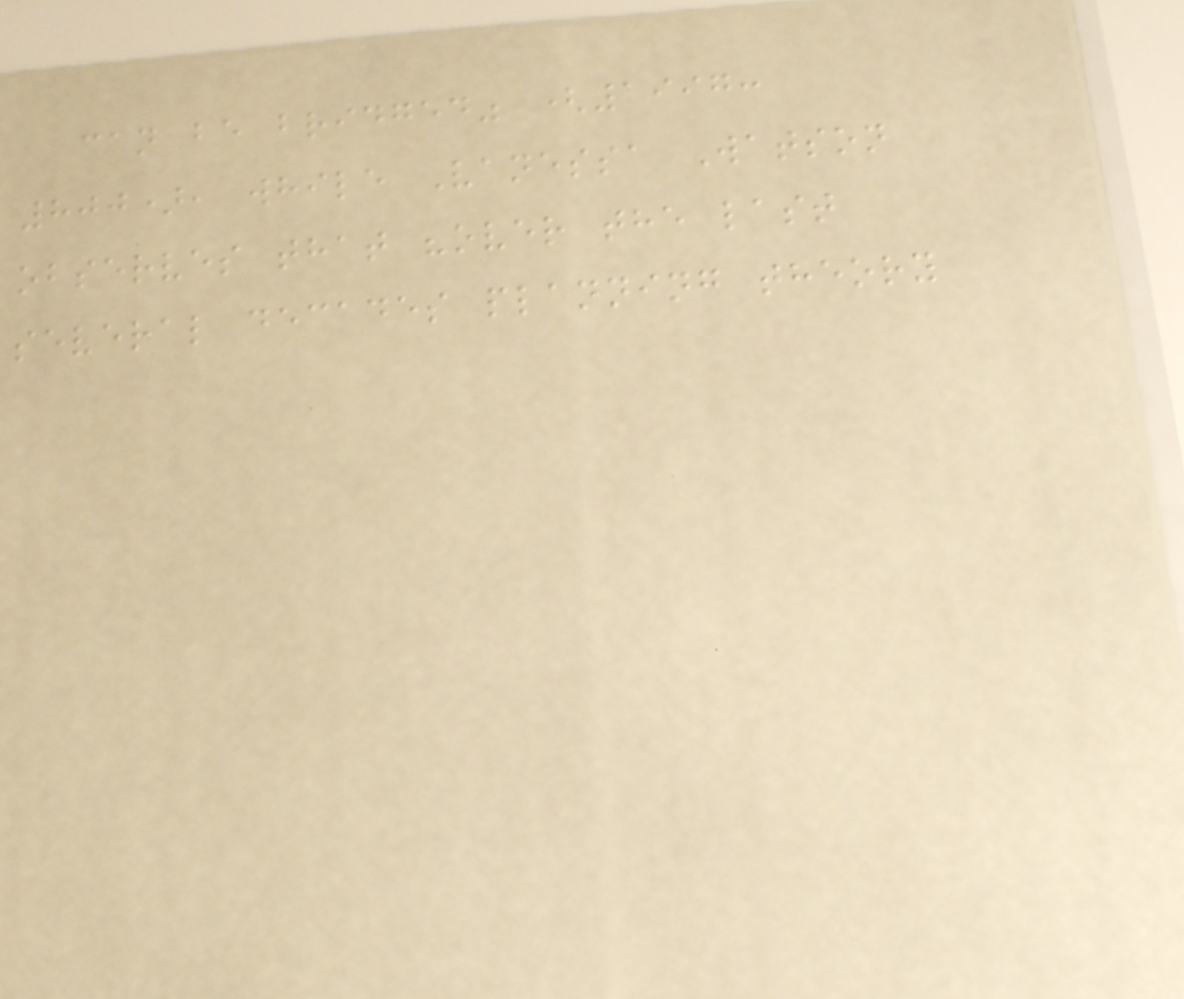can be bridged" (1997:
800), while Vanessa Watson
observes that "over the last
several decades planning theory
